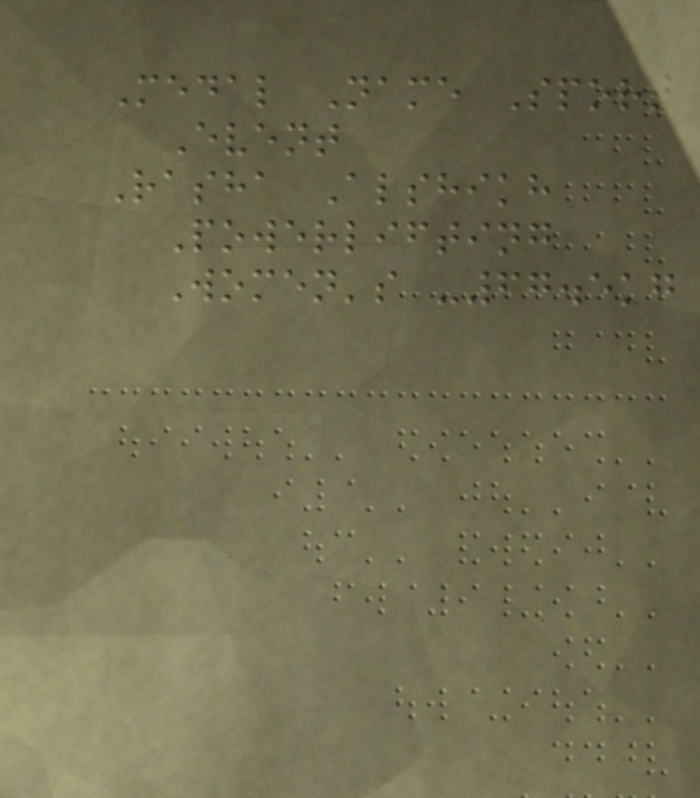Medal Name Sport
Event
Rasha Alshikh
Powerlifting
Women's -67.5kg
